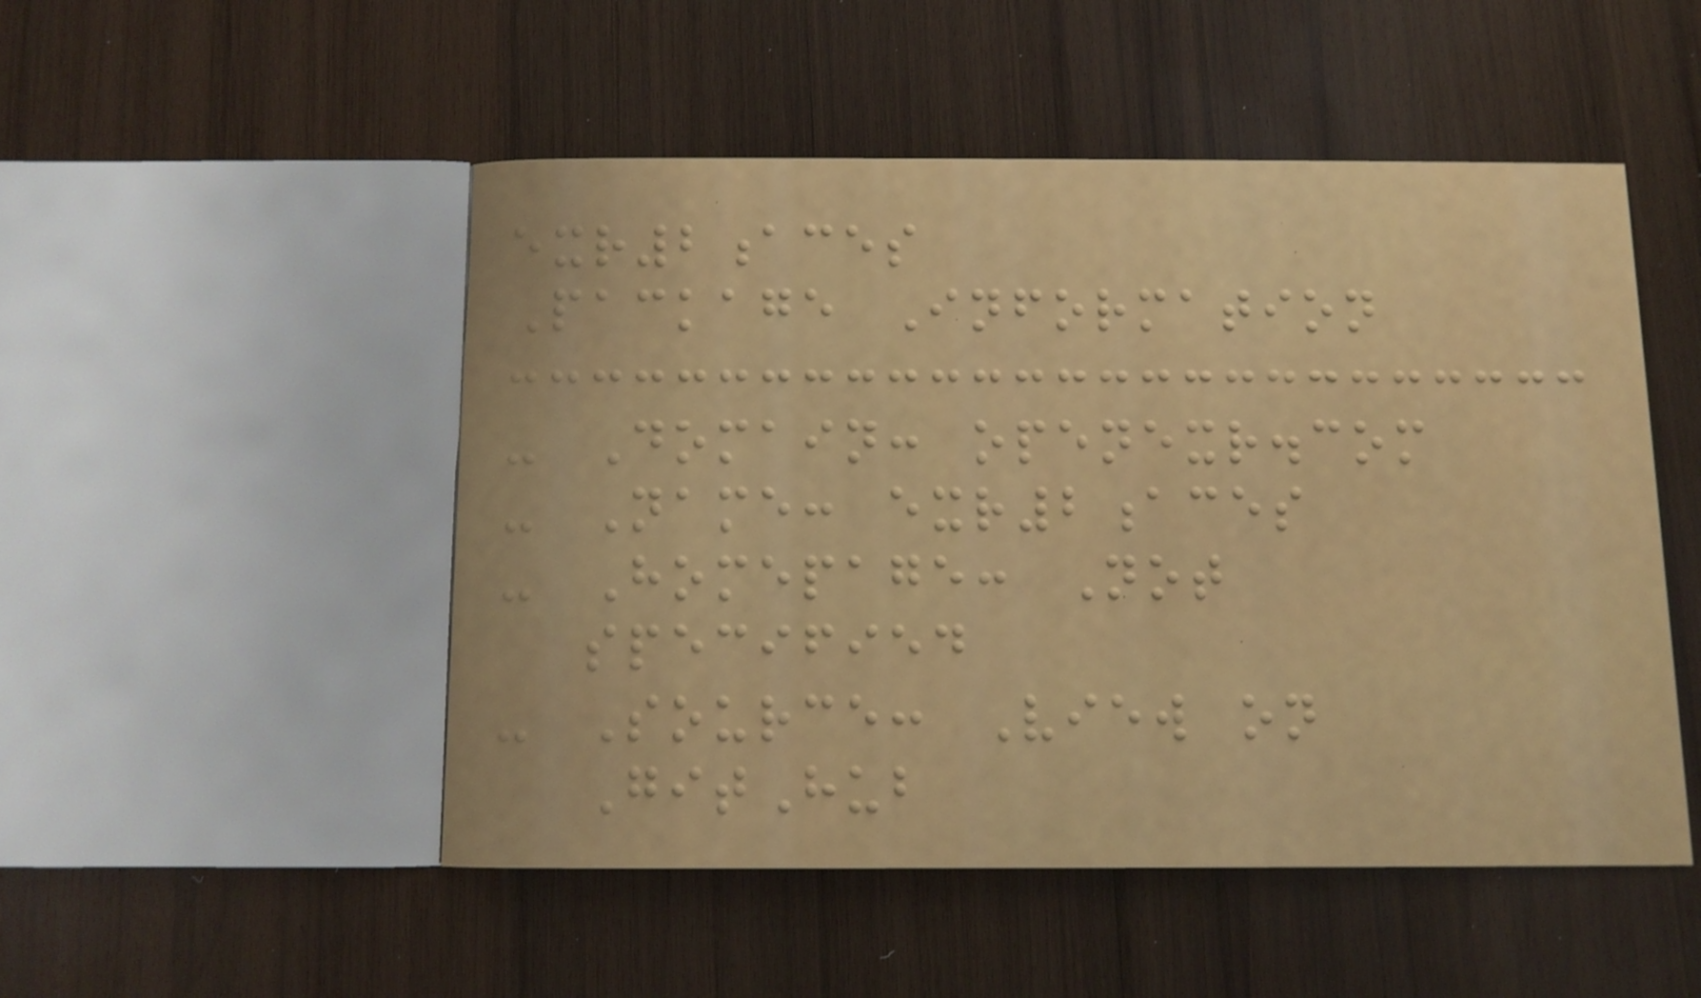exr2aces
Package Information
- Domain: openexr.com
- Name: exr2aces
- Homepage: Not
specified
- Source: View on
GitHub
